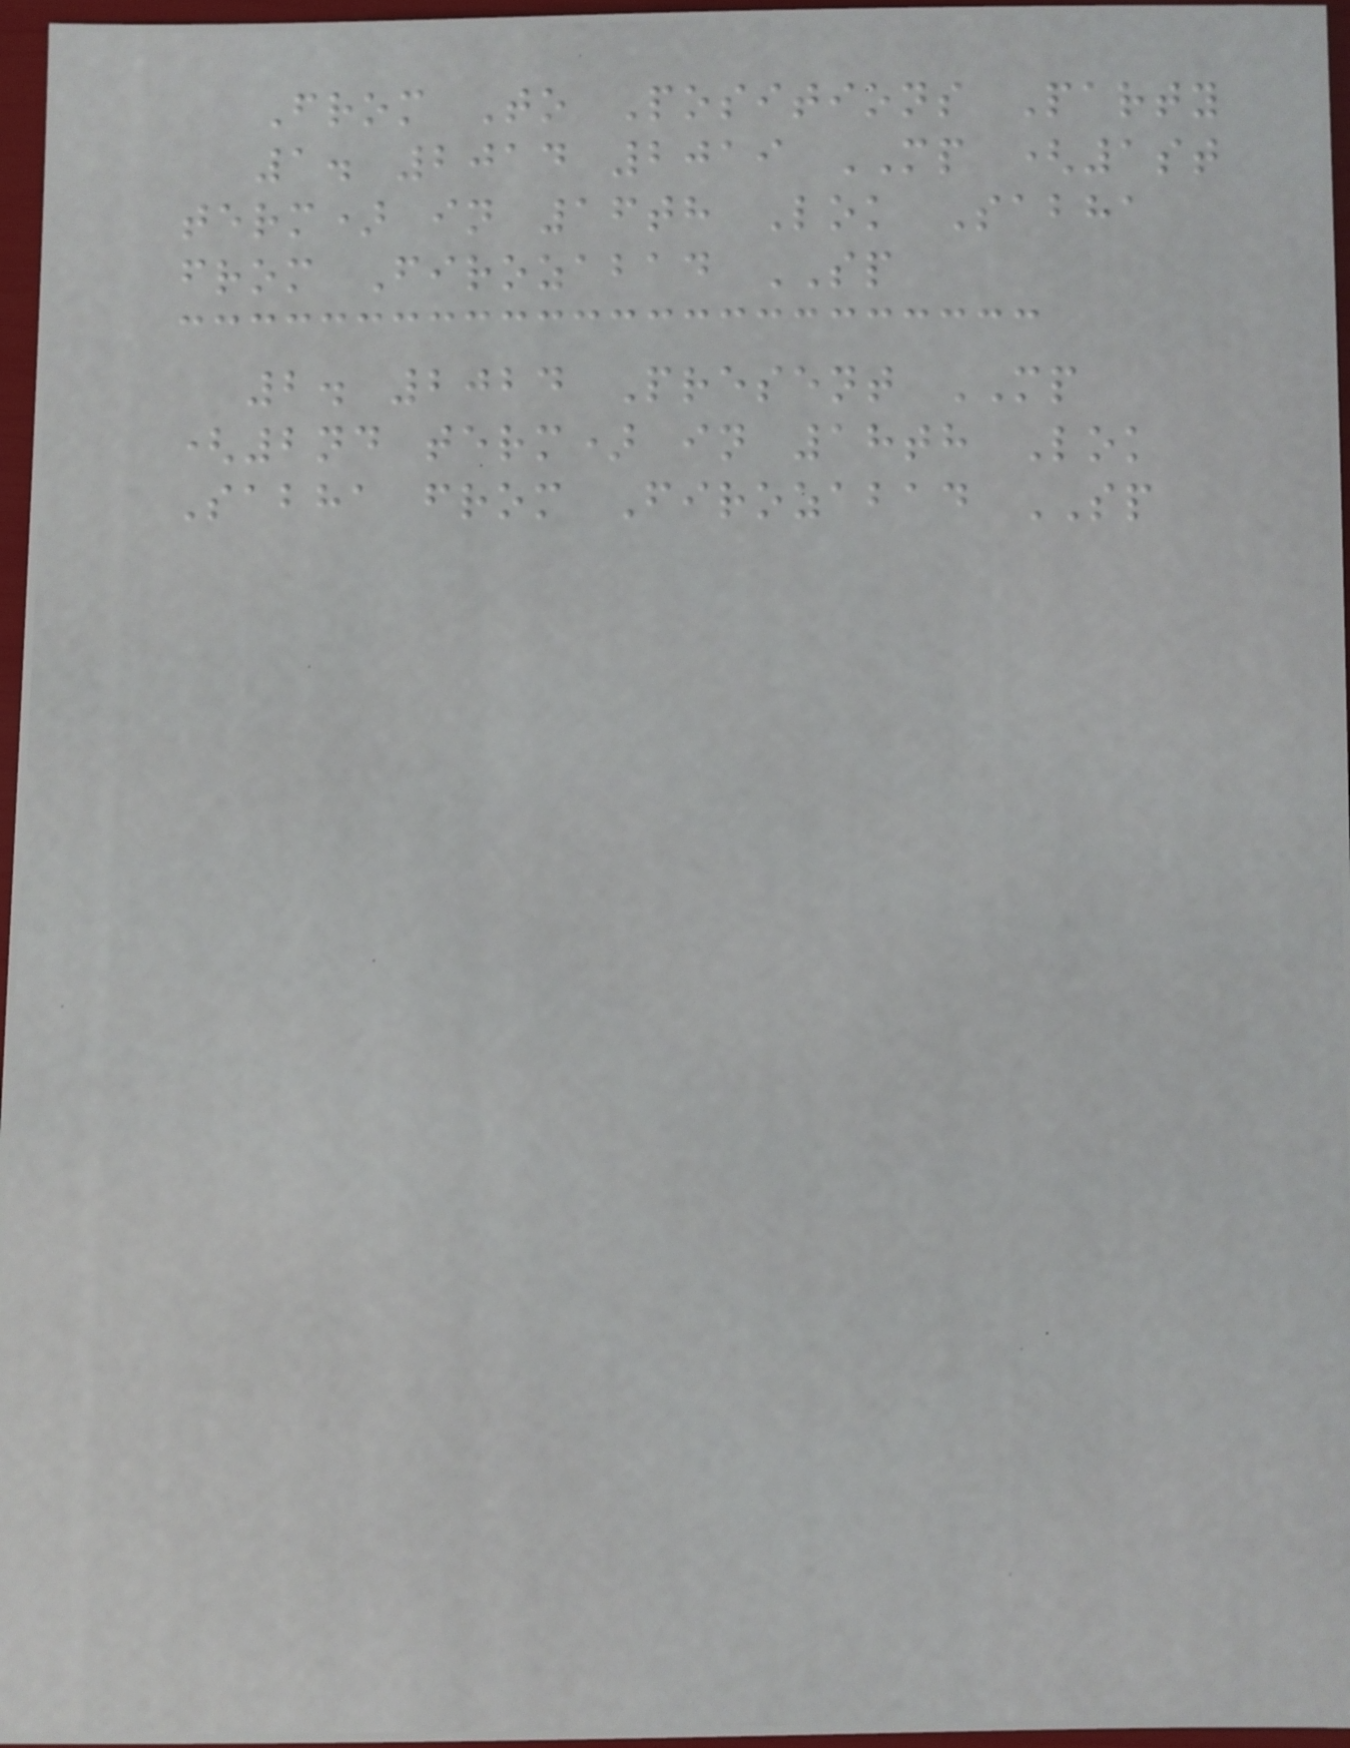From To Positions Party
1. 2014 2019 MP (1st
term) in 16th Lok Sabha
from Firozabad SP
2. 2024 Present MP
(2nd term) in 18th Lok
Sabha from Firozabad SP
